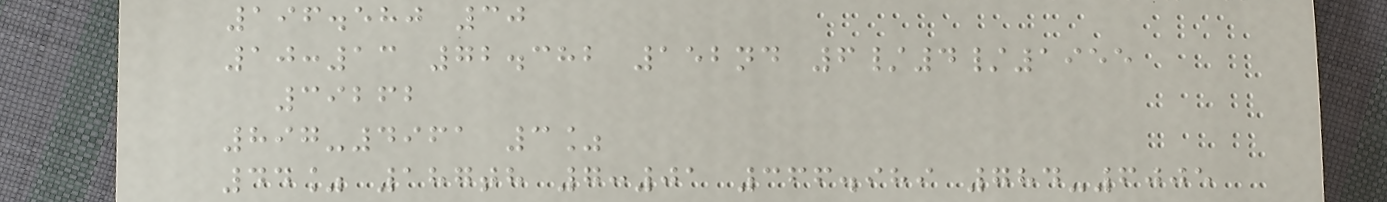196.580 30
10:13 72.382 152nd 6/4/1955
39262
897-4961 3%
44% 187th 7:01 366.989 784-6005
